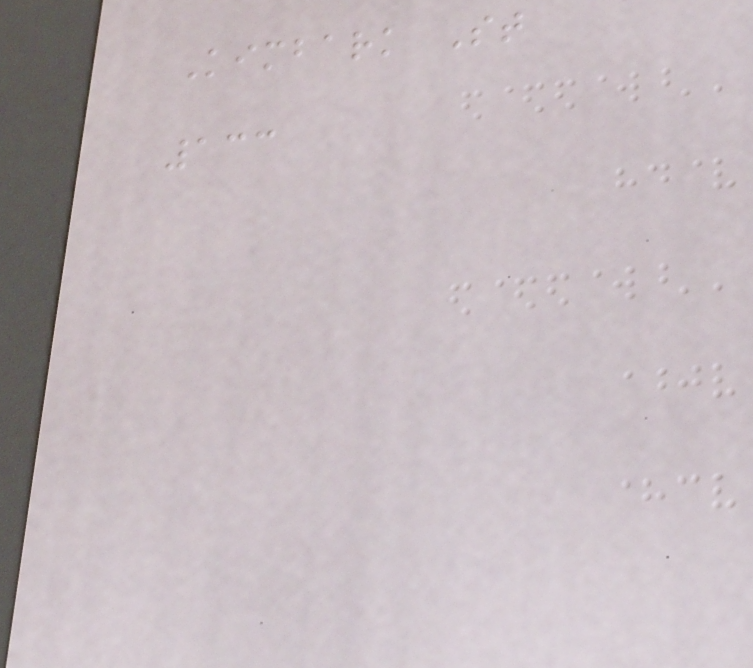Kimbark St
133
